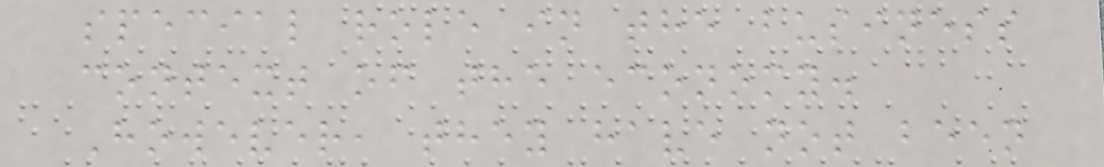special role in the business
context of the economy.
However, they have not been
